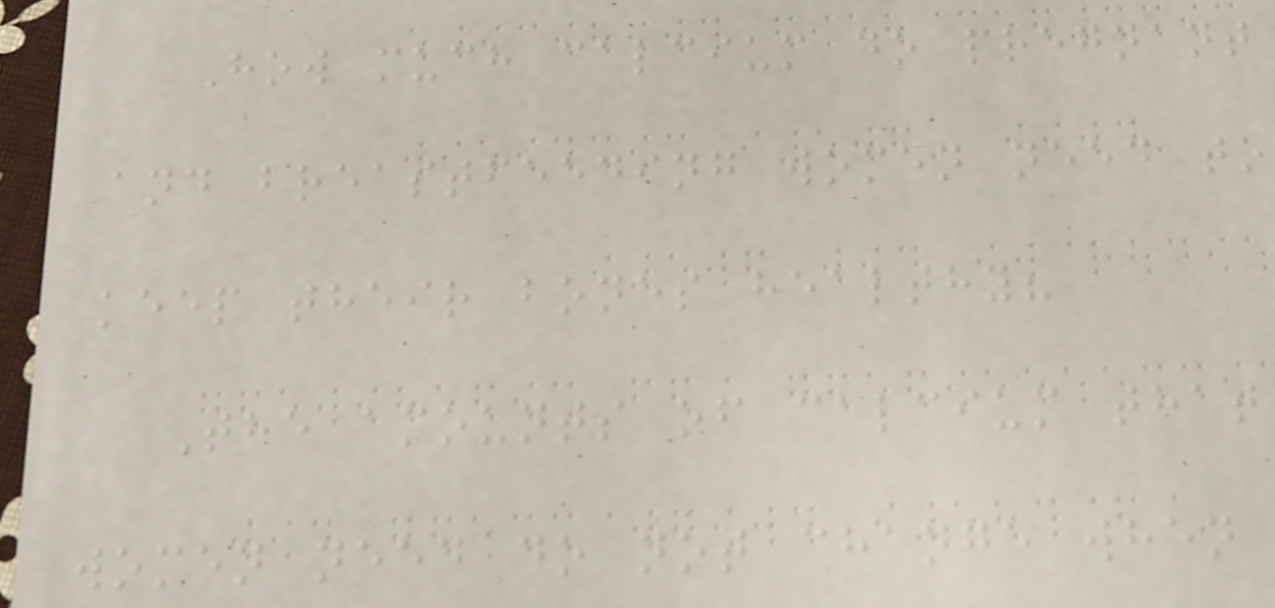How much calcium do pregnant
and breastfeeding women need to
keep their bones healthy?
The amounts of calcium that
women need do not change when
